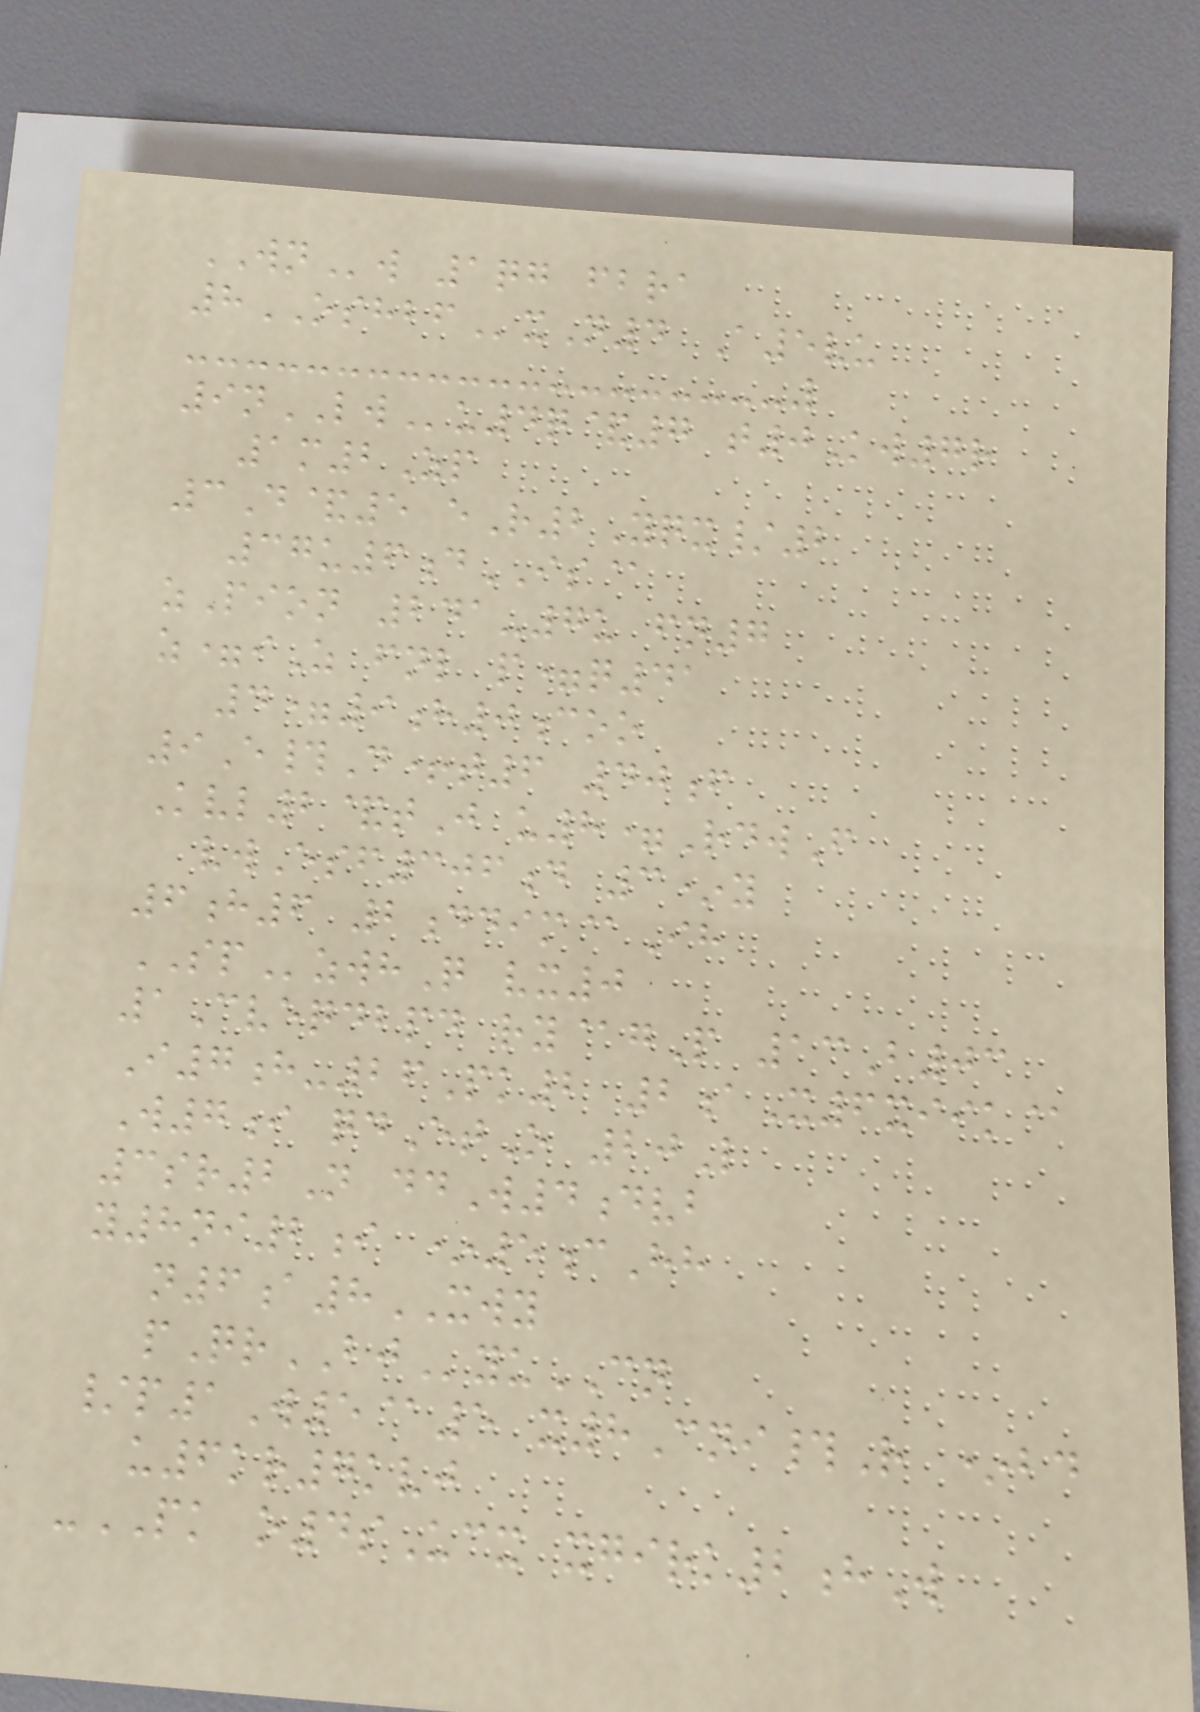WNw 1qg fbra
8OSHBFxN4 A5vu
9nLWu4q&7 t0Kw7r
1m2Zp
3D&5 eR2Yqx/2
37u6dIS@
zPion 241-7u fn7
z=iZ fnl p=q41
4=9h0coo
9E#D+t6 40f
Kvl2&tJ u8=RdwF
vwEsf306d 3*y
6h6 2ddim@Ih
SPzwhQ vx0
1Cveqdbpd ry@gP 13B03
I7h-26Pk2 2aX6xiik@
W7i qdEtO 20L
3sr2N ddW4dvb
y8ni2i *5cHh
n6a8XWY
pQrBJyuCN
/p1W5@5 x8Cni#R *bd
u6kr7kvj
-PK o4sUcx xgirk2hW
